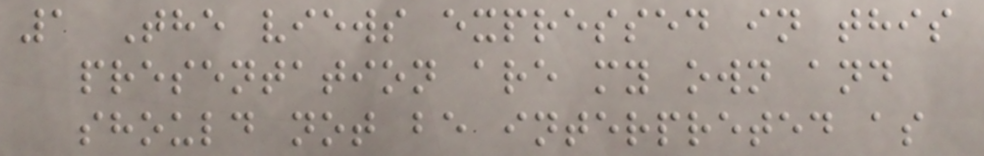1 The views expressed in this
presentation are my own and
should not be interpreted as
